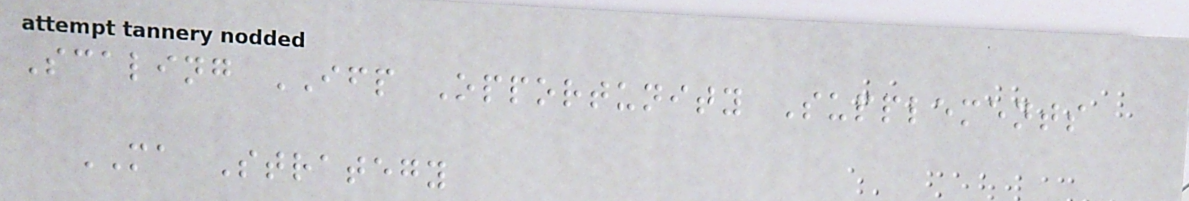Scaling IFP Opportunity Supplements
MA Strategy
